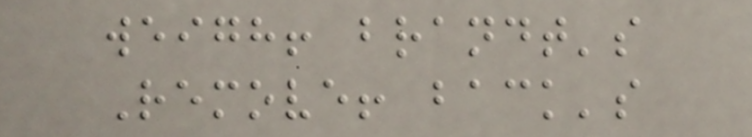weigh! brandt's
Remove! back's
